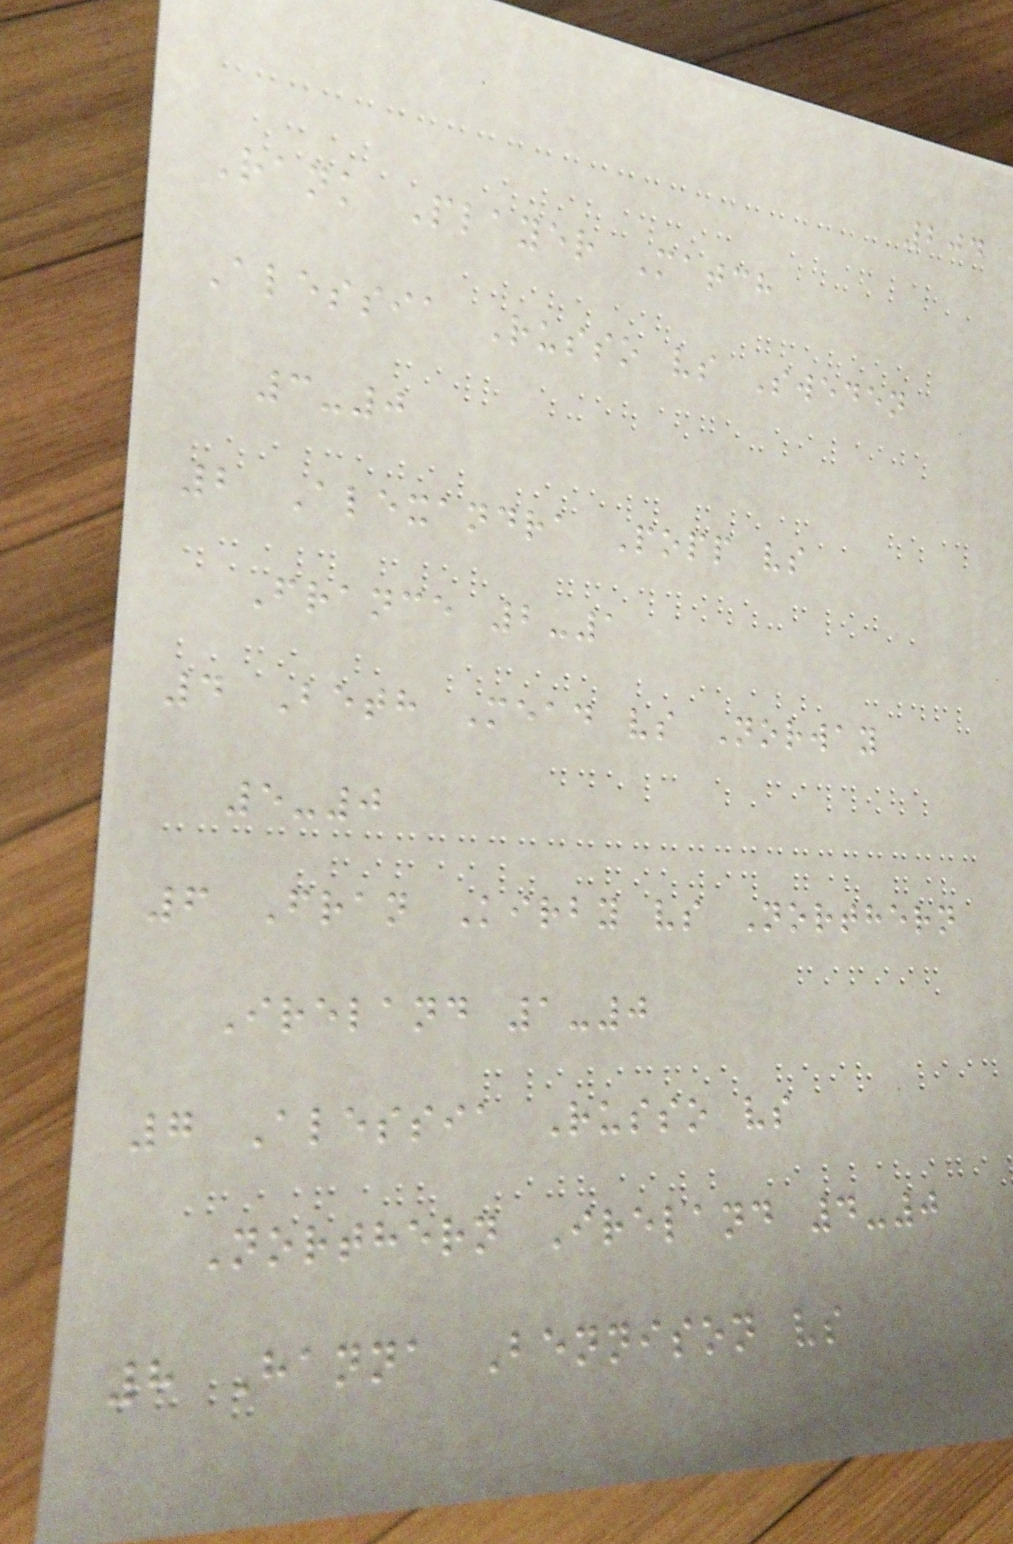204
Rank Player Match
Alessia Russo vs Sweden
3-0
2 Alexandra Popp vs
France 2-1
4 Beth Mead vs Norway
5-0
6 Fran Kirby vs Northern
Ireland 1-0
7 Alessia Russo vs
Northern Ireland 4-0
8 Hanna Bennison vs
